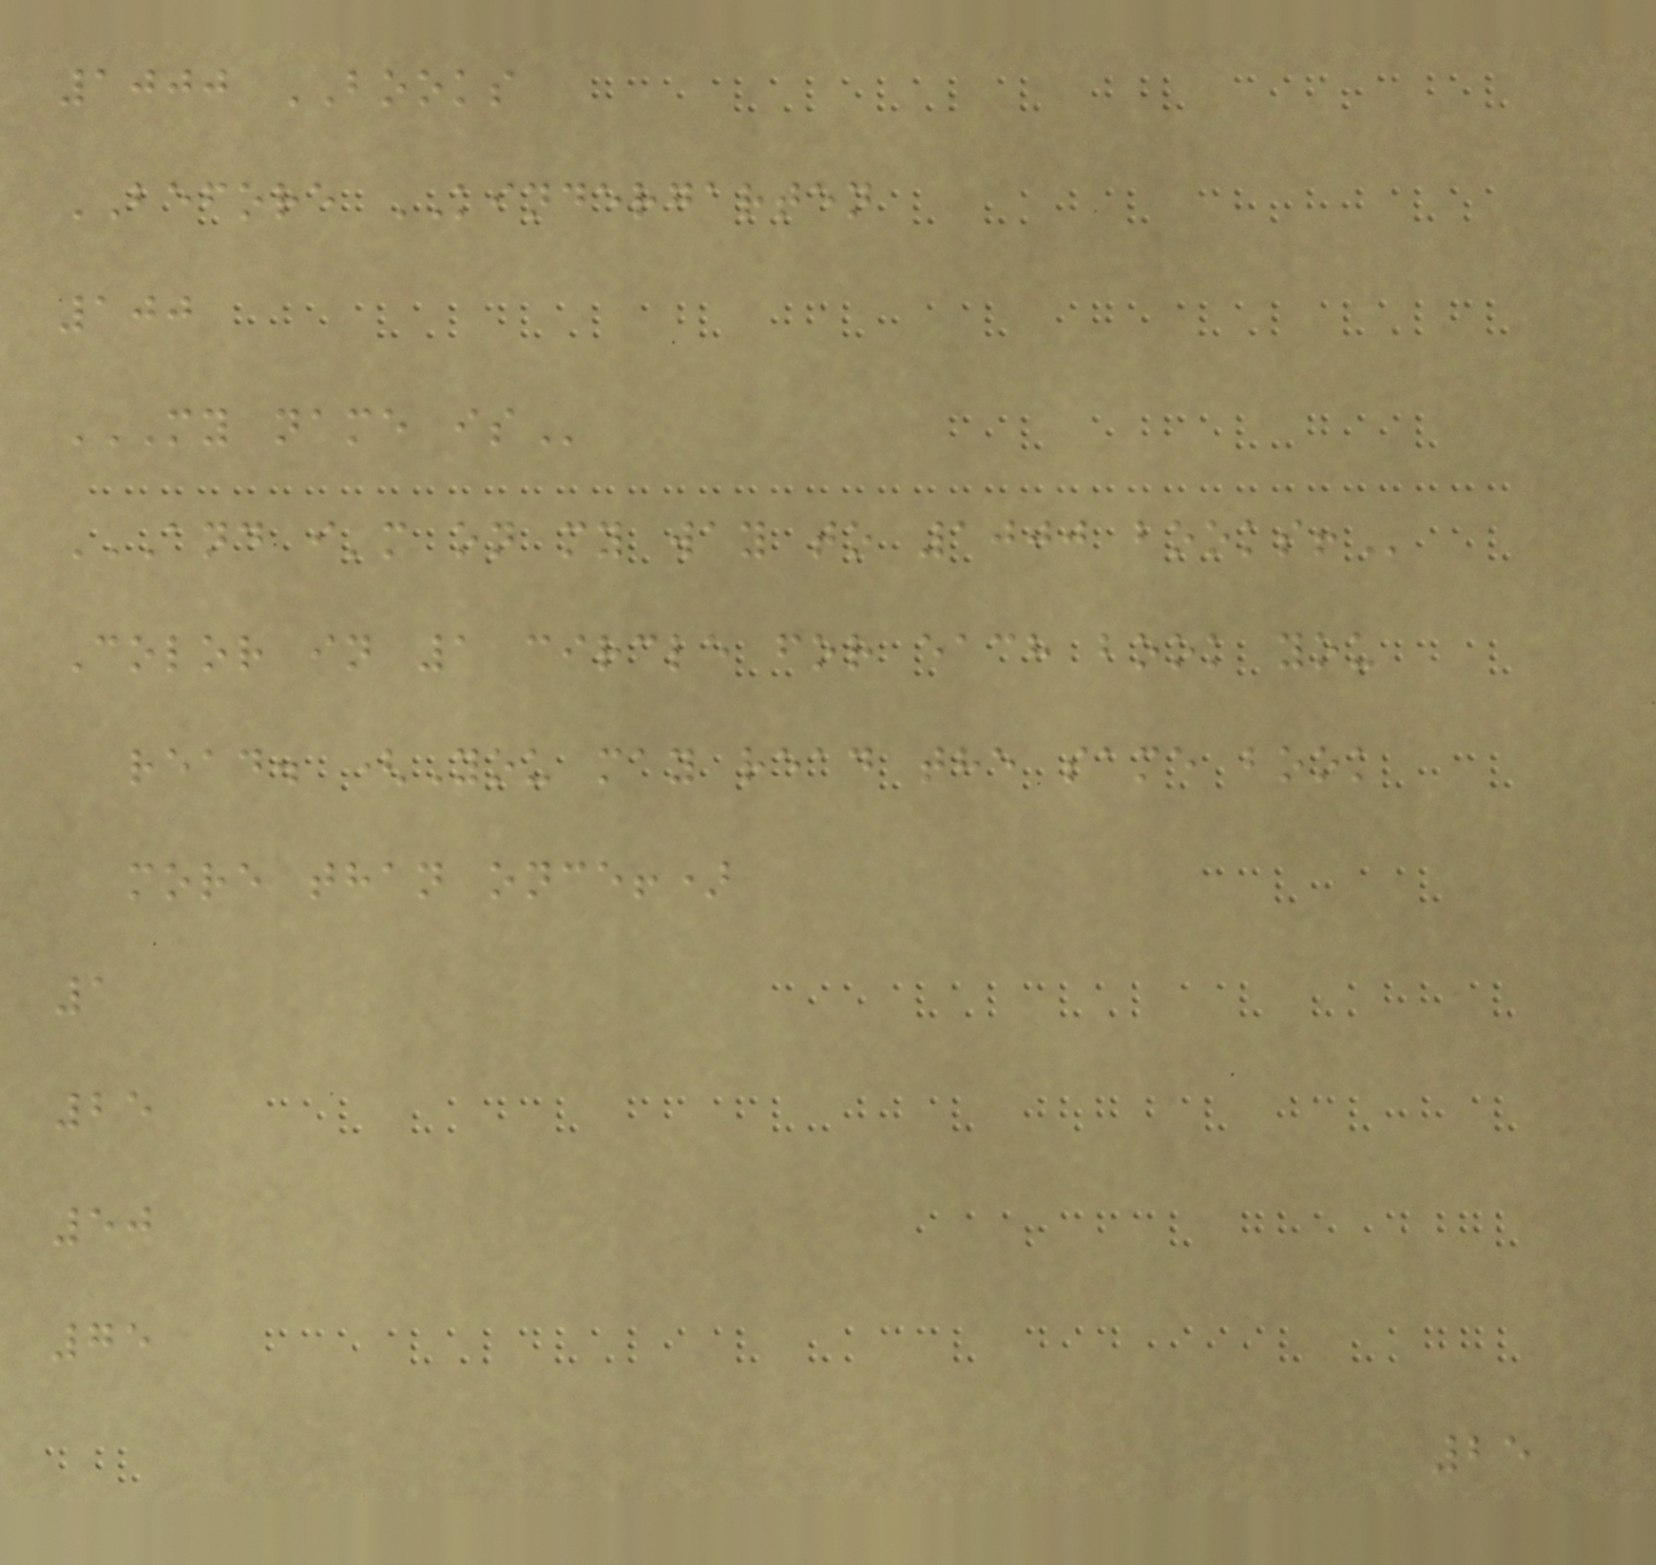1000 BOOKS
BEFORE KINDERGARTEN
100
MY NAME IS
AND I'M ON MY WAY TO 1000 BOOKS!
Color in 1 circle for each book you
read. (You may read the same book
more than once!)
1
25
50
75
25
